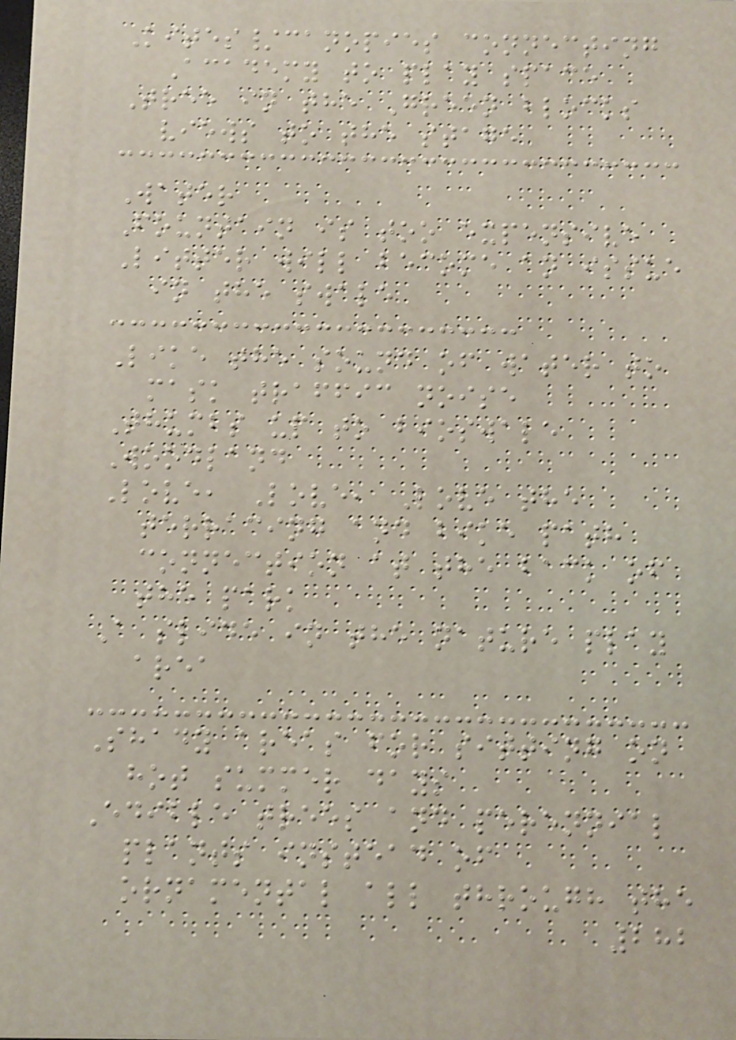Kites/canopies connecting
Academy to play space
Tree in the Green blocks
views to the stage
Water
Fountain is too expensive
Litter will become an issue
in the swale
Like the sound of water to
mask traffic noise
Thumbs up to bioswale
Woodland
Love, Love, Love the
terracing and bike path
connection at the back of
the park
A slide in the nature play
area
Shady areas for sitting on
hot summer days
Edible trees and perennial
plants instead of
ornamental all through the
282
